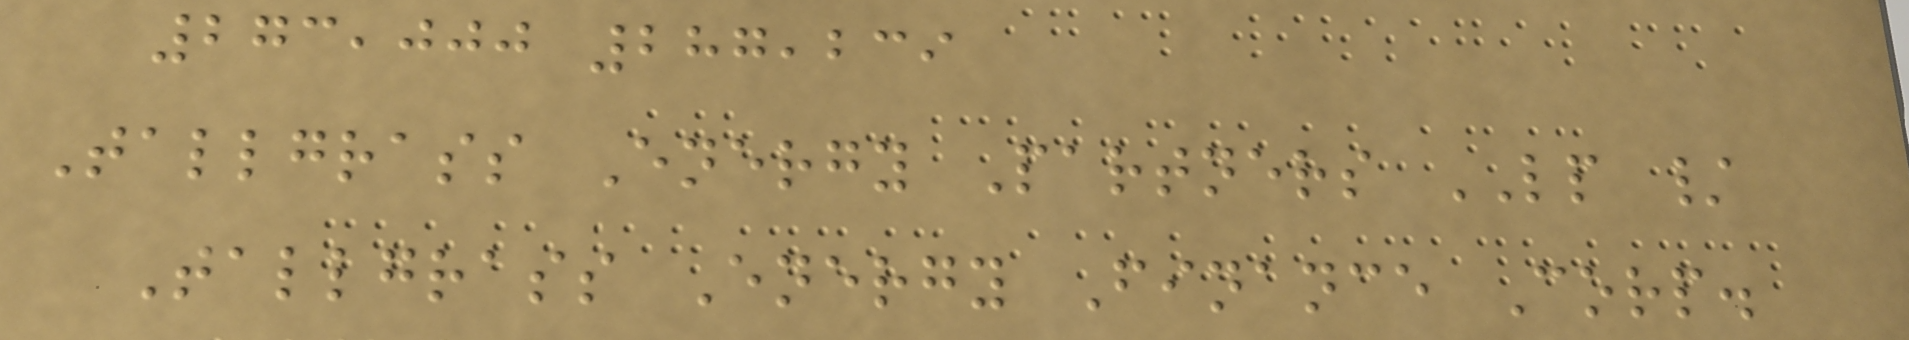273,000 287,239
Tallgrass Energy Partners LP /
Tallgrass Energy Finance Corp.
